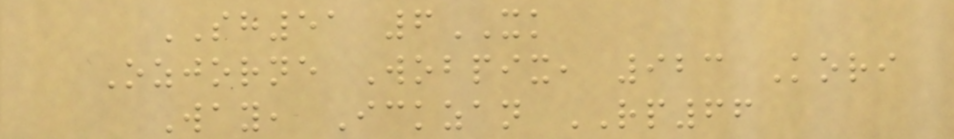SH51 6XK
Ozjorne Wobpix, 923 Kori
Way, Ickzan RP66
